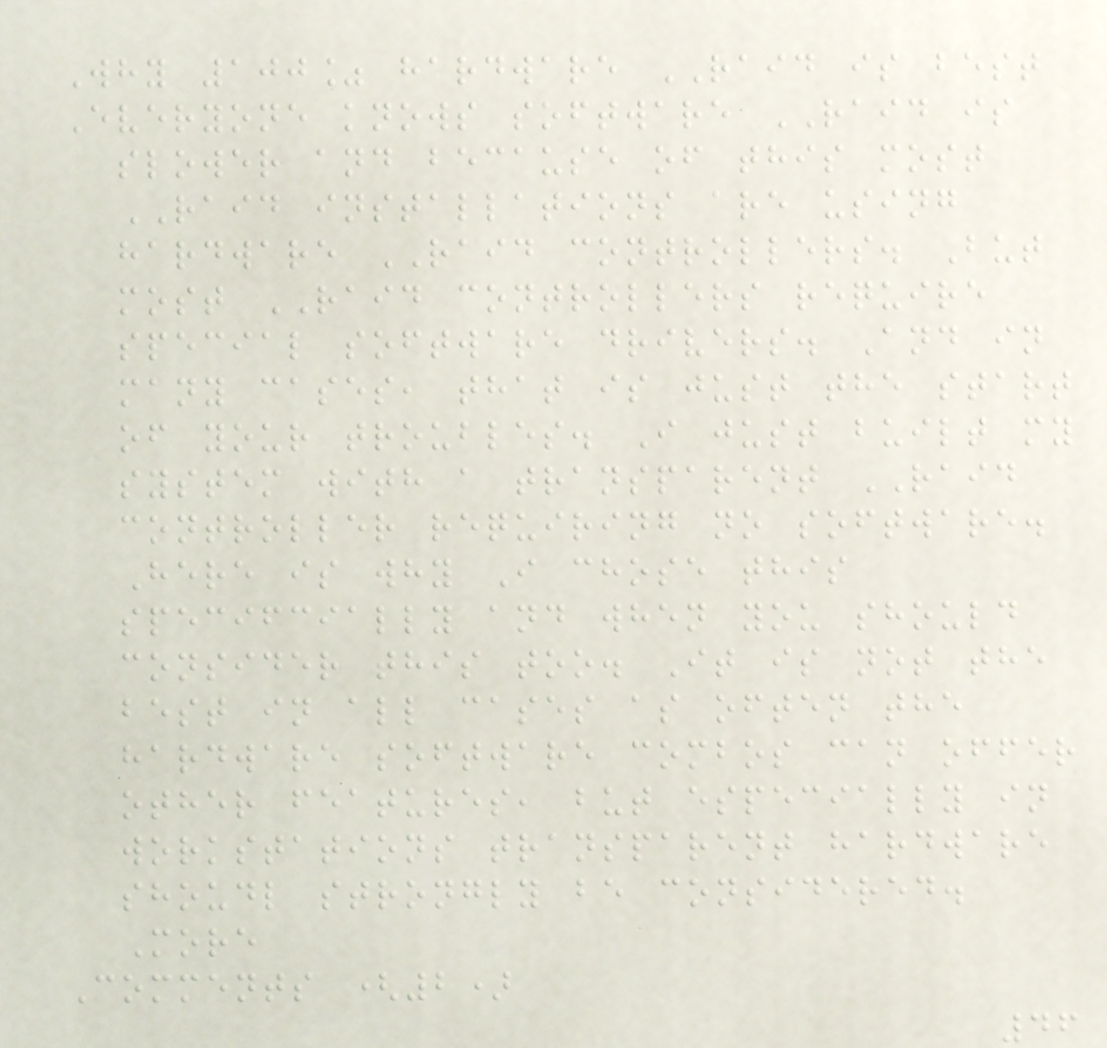Why 100% hardware RAID is best
Everyone knows software RAID is
slower and because of this most
RAID installations are using
hardware RAID controllers. But
most RAID controllers require
special software drivers. And in
many cases, that is just the start
of your troubles. I just built my
system with a transparent RAID
controller requiring no software.
Here is why I chose this
specifcially and when you should
consider this too. It is not the
best in all cases as often the
hardware software combos can offer
other features, but especially in
workstations transparent hardware
shoudl strongly be considered.
More
Comments (2)
46
